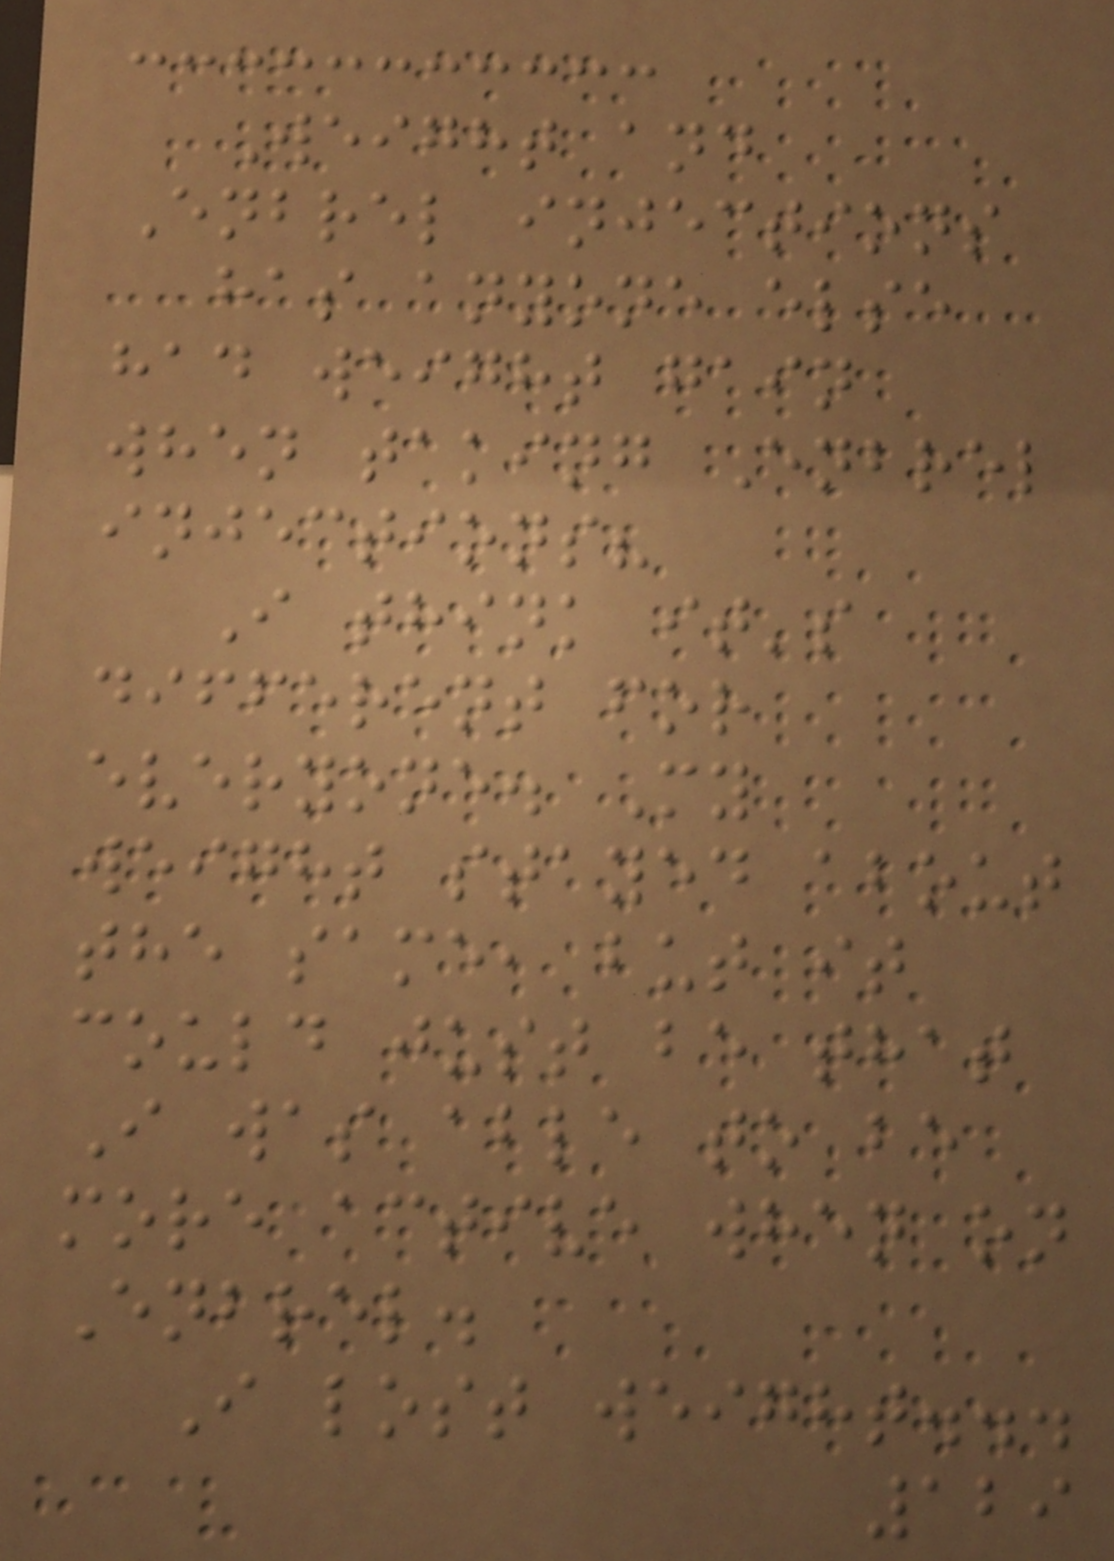Weight and
Enbrel injections
has anyone else
had weight gain
when taking Enbrel
injections?
I think it's
different for
everyone. My
weight stayed about
the same, but it
could just be that
I was able to be
more active when on
Enbrel.
I lost weight...
129
